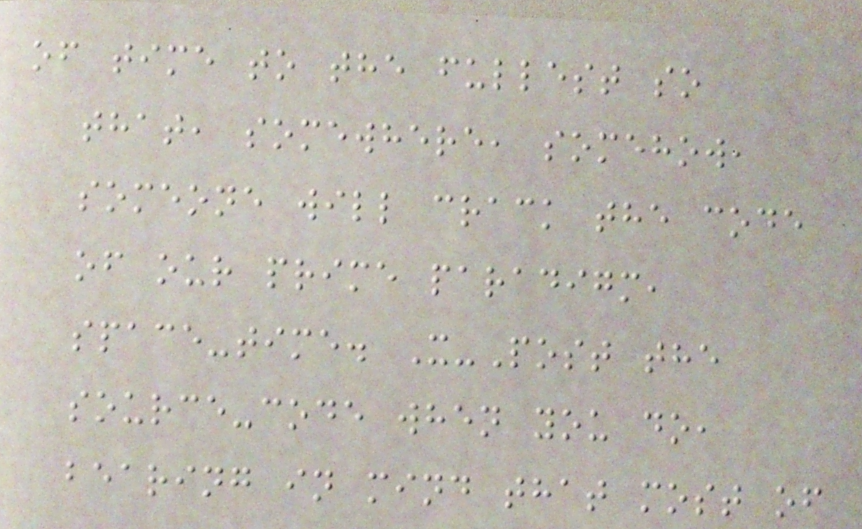of time to the fullest so
that, somewhere, somehow,
someone will crack the code
of our prime paradigm,
space-time. X-Post the
source-code when you do,
bearing in mind that most of
